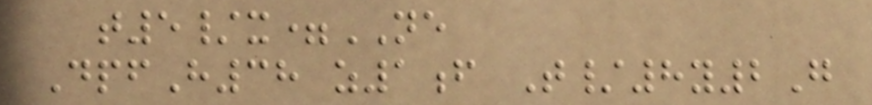t5/x=NE
DpfH38 z1f T/8y2G
